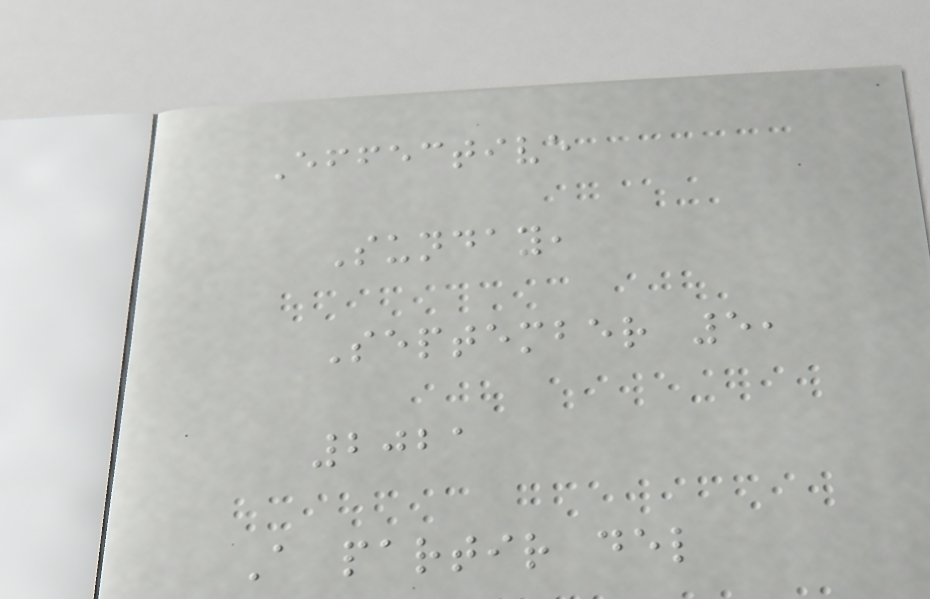Effective
Sunday,
September 5,
2021
A partir del
